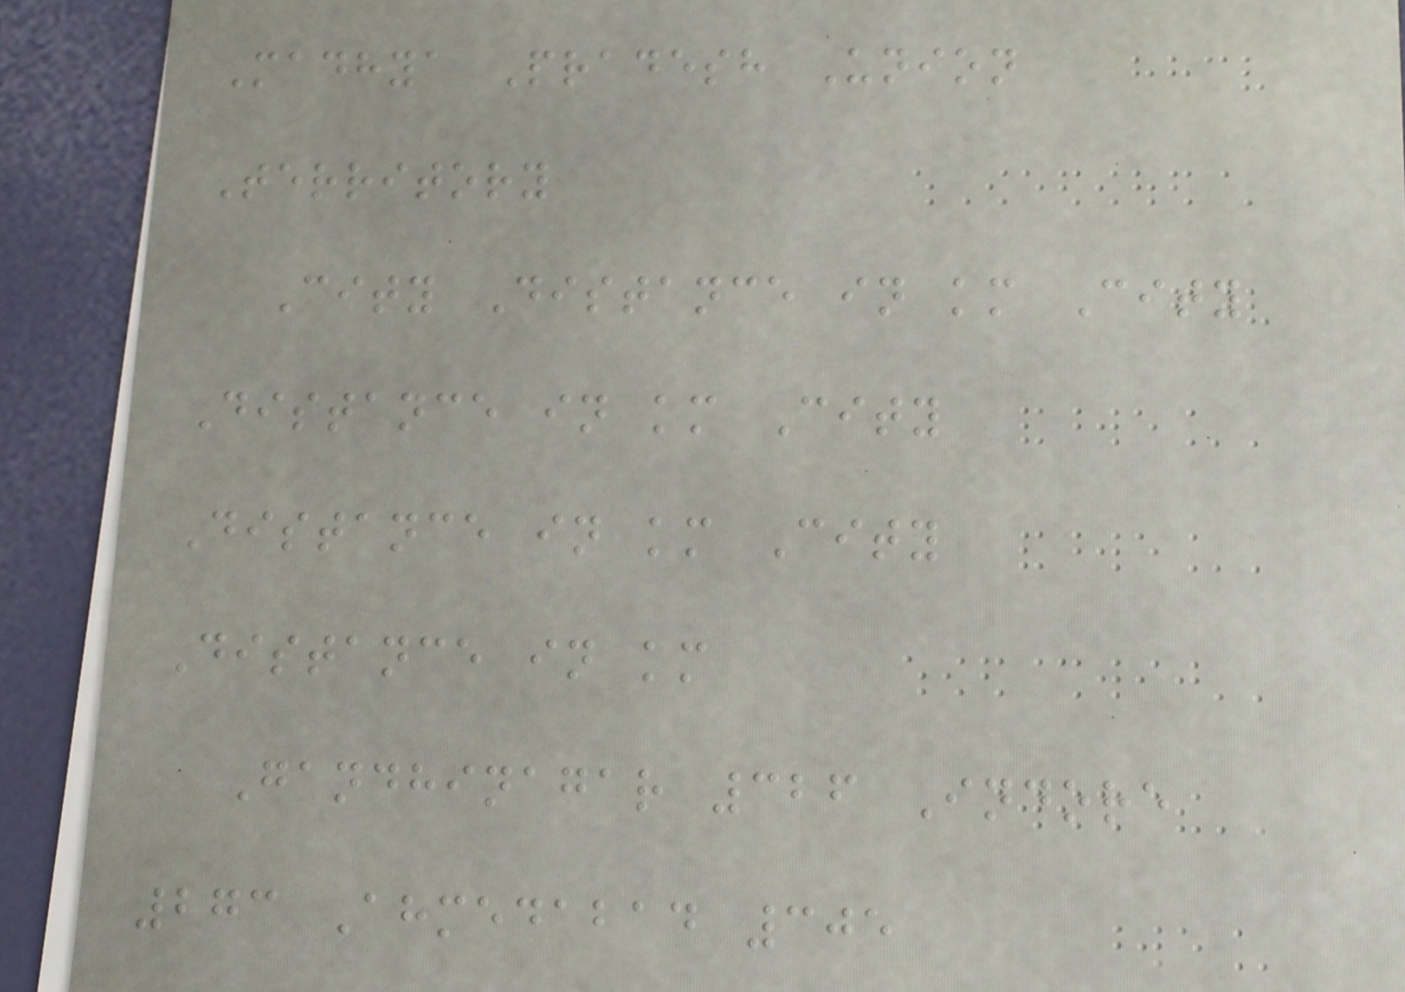Madhya Pradesh Union
Territory
City Distance in km City
Distance in km City
Distance in km City
Distance in km
Gandhinagar 326 Indore
273 Ahmedabad 305
